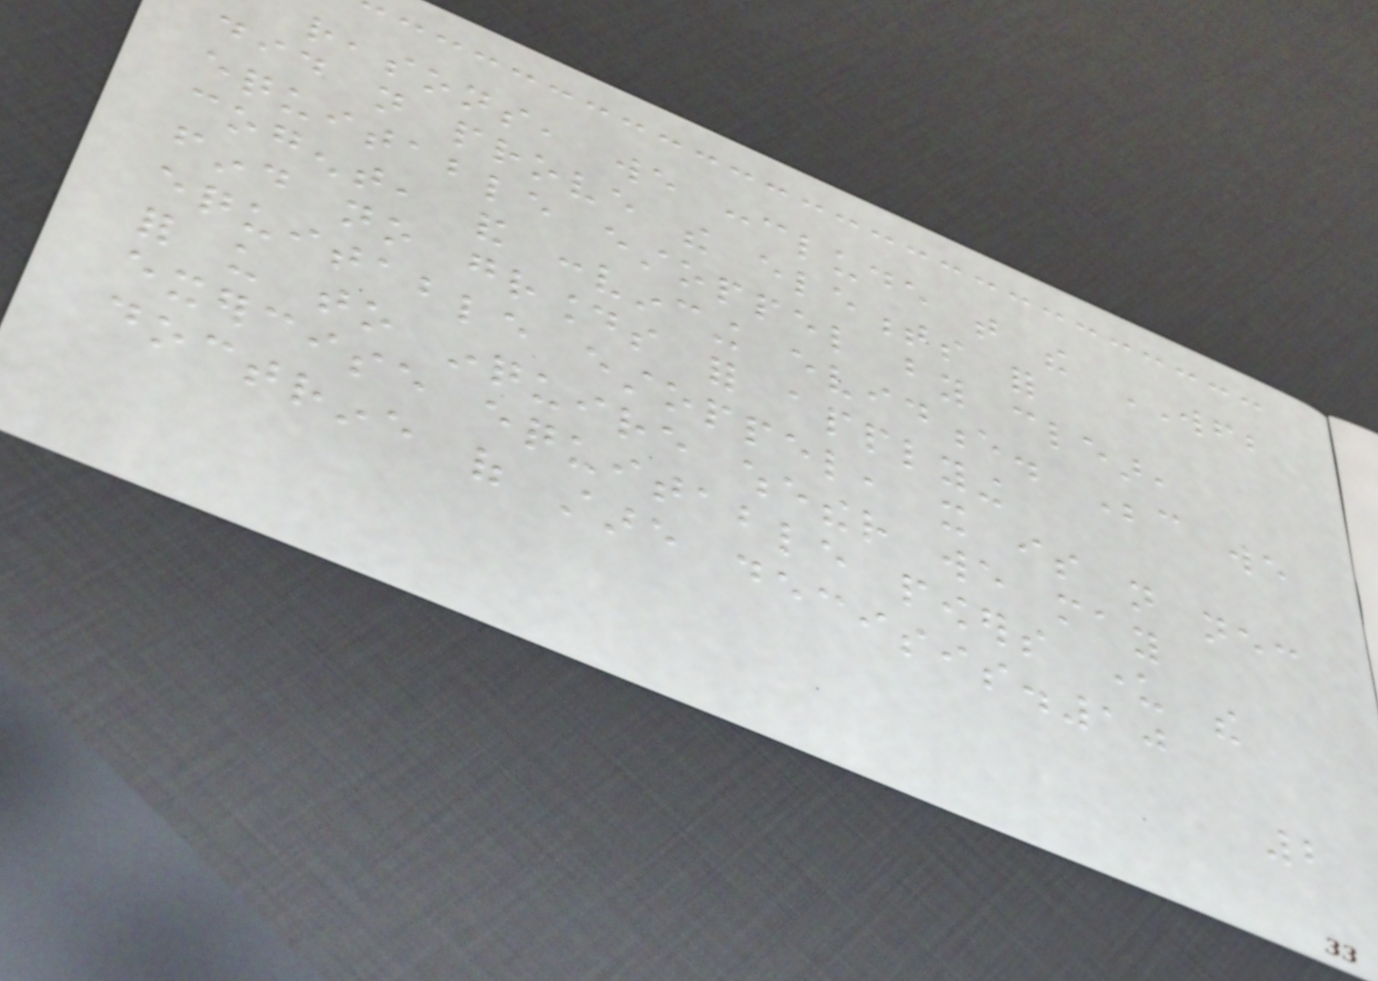reasons, we conclude that the WFB
did not prove the elements for
equitable estoppel by clear,
cogent, and convincing evidence. Because we
find no grounds for applying
equitable estoppel, it is not necessary
for us to inquire whether we may
exercise equitable powers under the
doctrine of stare decisis.10
2
